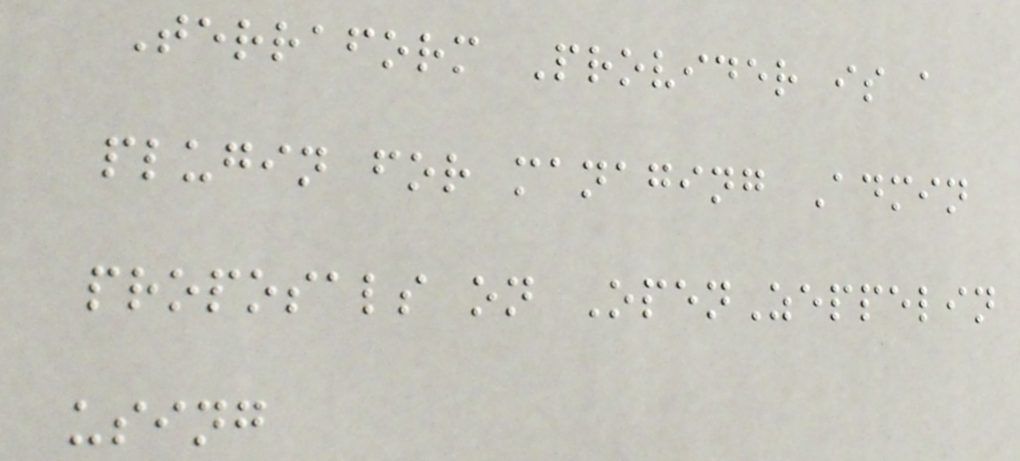Terraform Provider is a
plugin for managing Admin
proposals on OpenZeppelin
using
